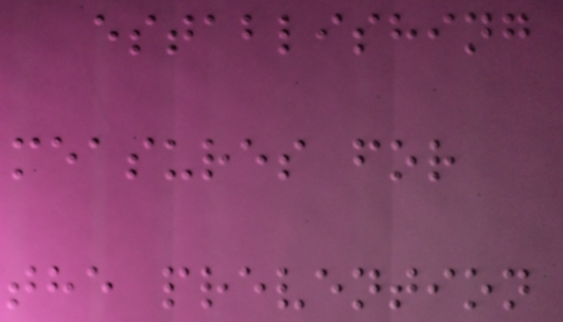establishing
measures for
the prevention
